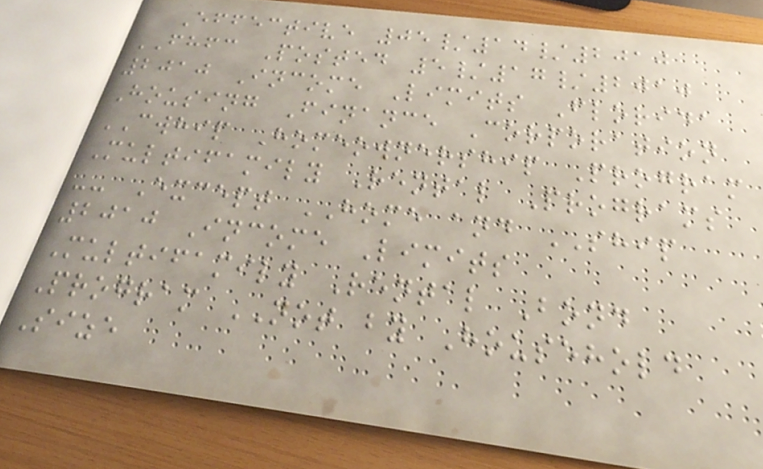Effective 05/14/2010
FHFC Posted 5/17/2010
2010 Income Limits Florida
Housing Finance Corporation
CWHIP Homeownership Program
Multifamily Rental Programs
-- Except HOME and SHIP
2010 Income Limits
Multifamily Rental Bond
Program NOT by Household
Size
